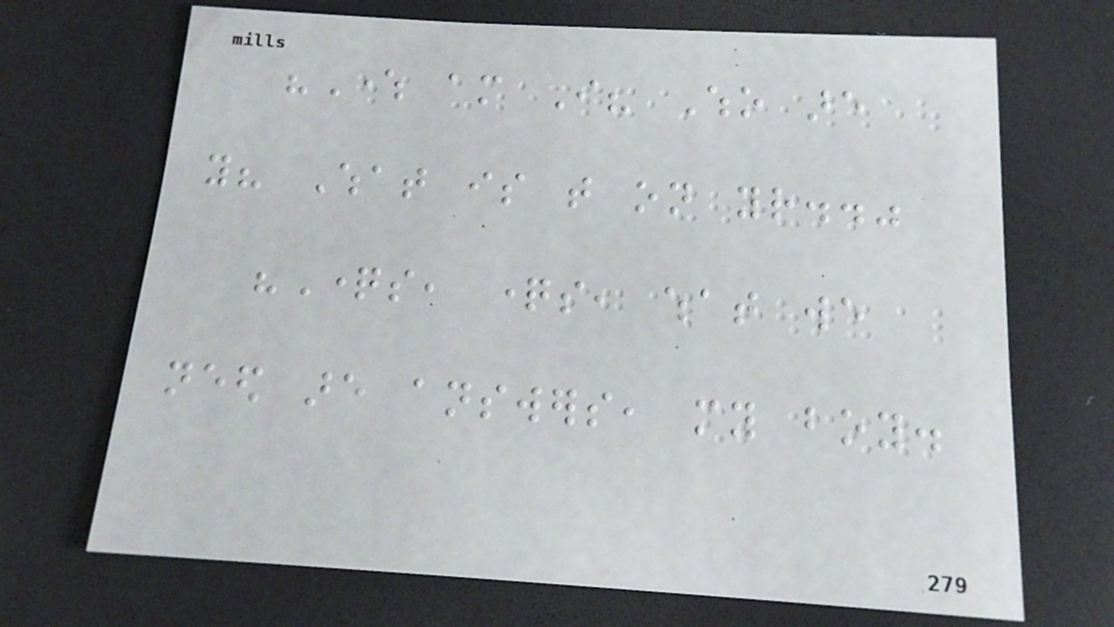"Where am I? Who are
you? What is that on your.."
"Questions, questions, what we
need are answers, my boy.
